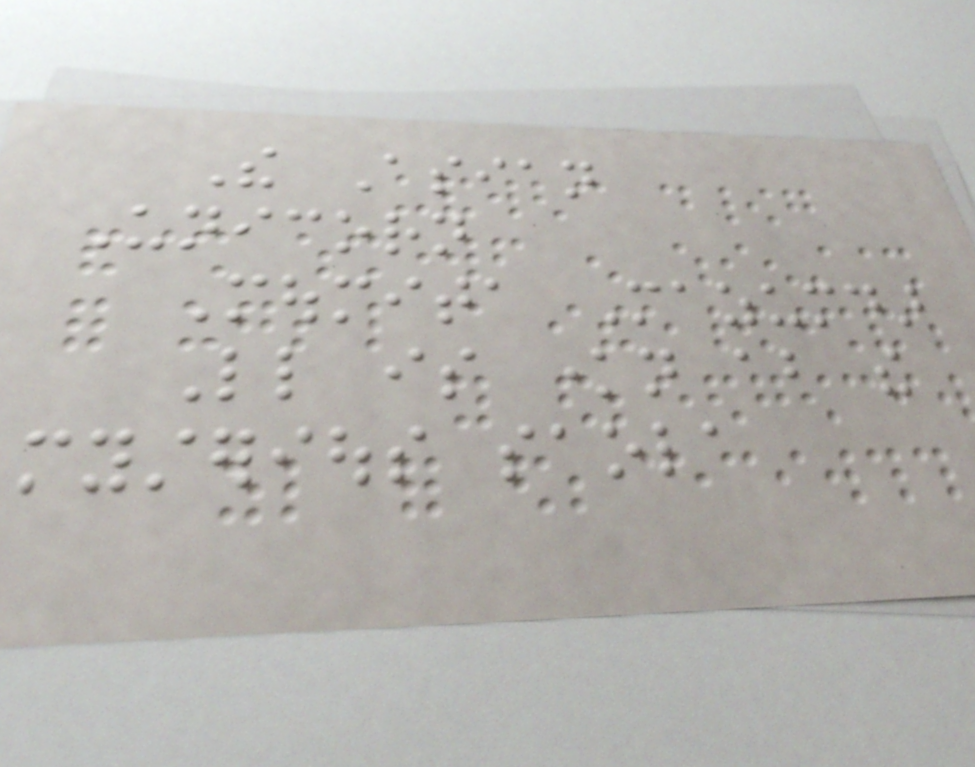The Asian
Unicorn
Moumita Mazumdar
Little is known about the
mysterious saola
